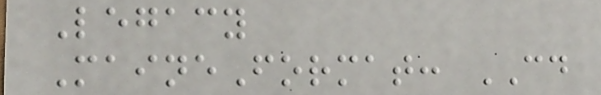Legacy
MaineFormat: CD
